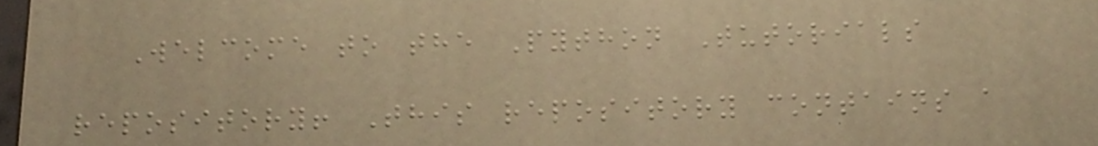Welcome to the Python Tutorials
repository! This repository contains a
